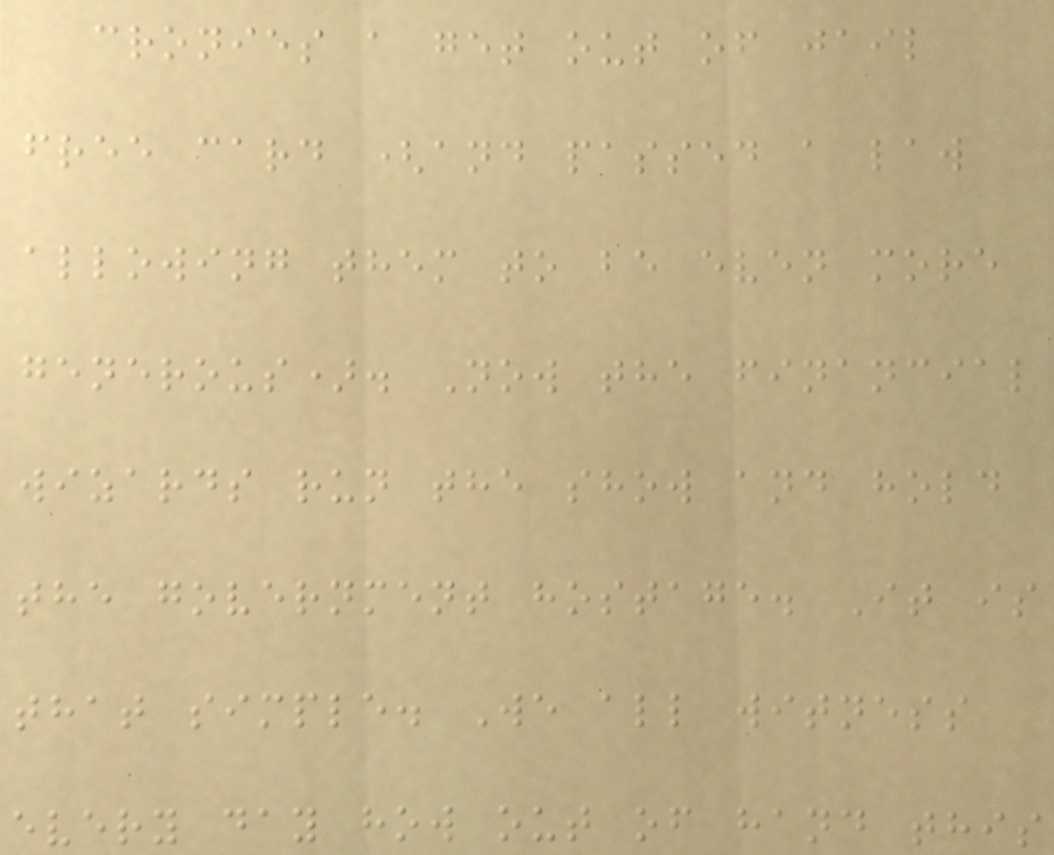cronies a get out of jail
free card (and passed a law
allowing them to be even more
generous). Now the financial
wizards run the show and hold
the government hostage. It is
that simple. We all witness
every day how out of hand this
